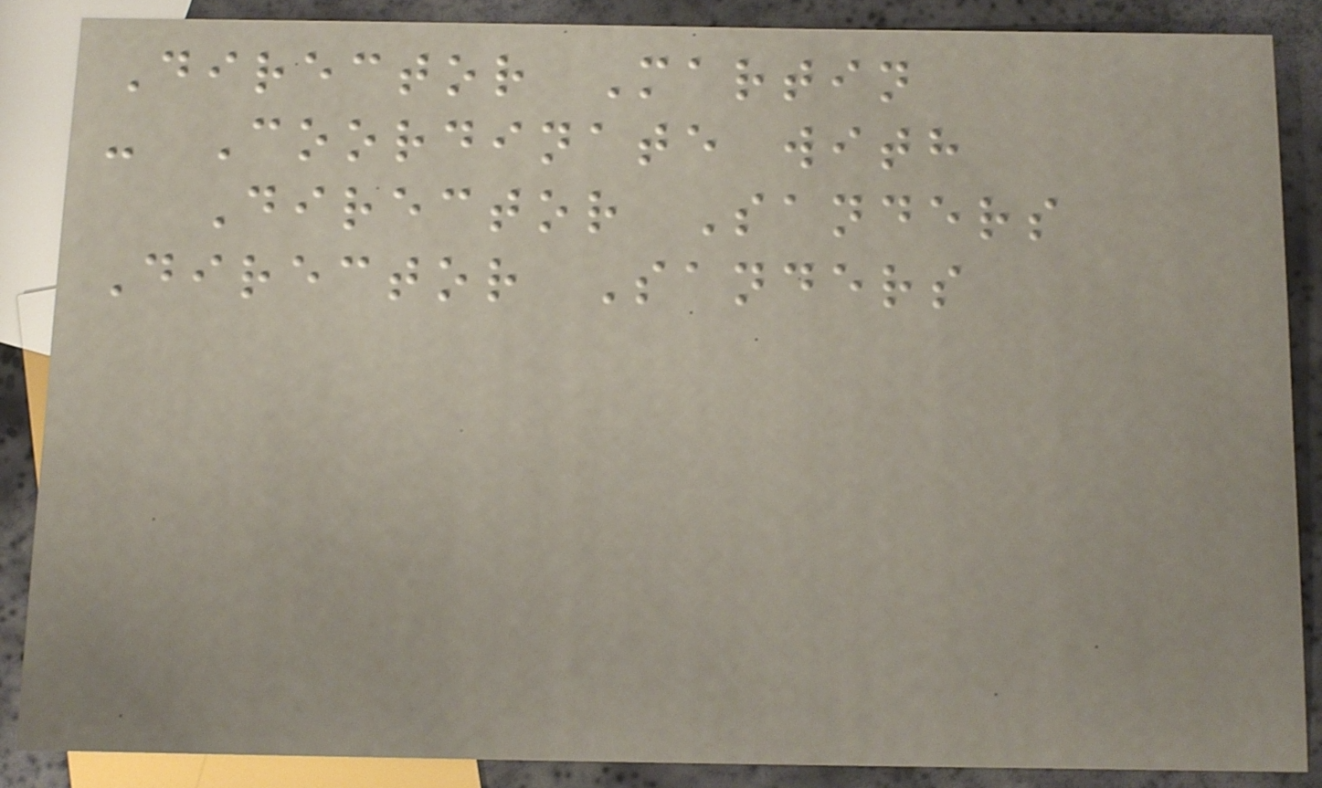Director Martin
- Coordinate with
Director Sanders
Director Sanders
